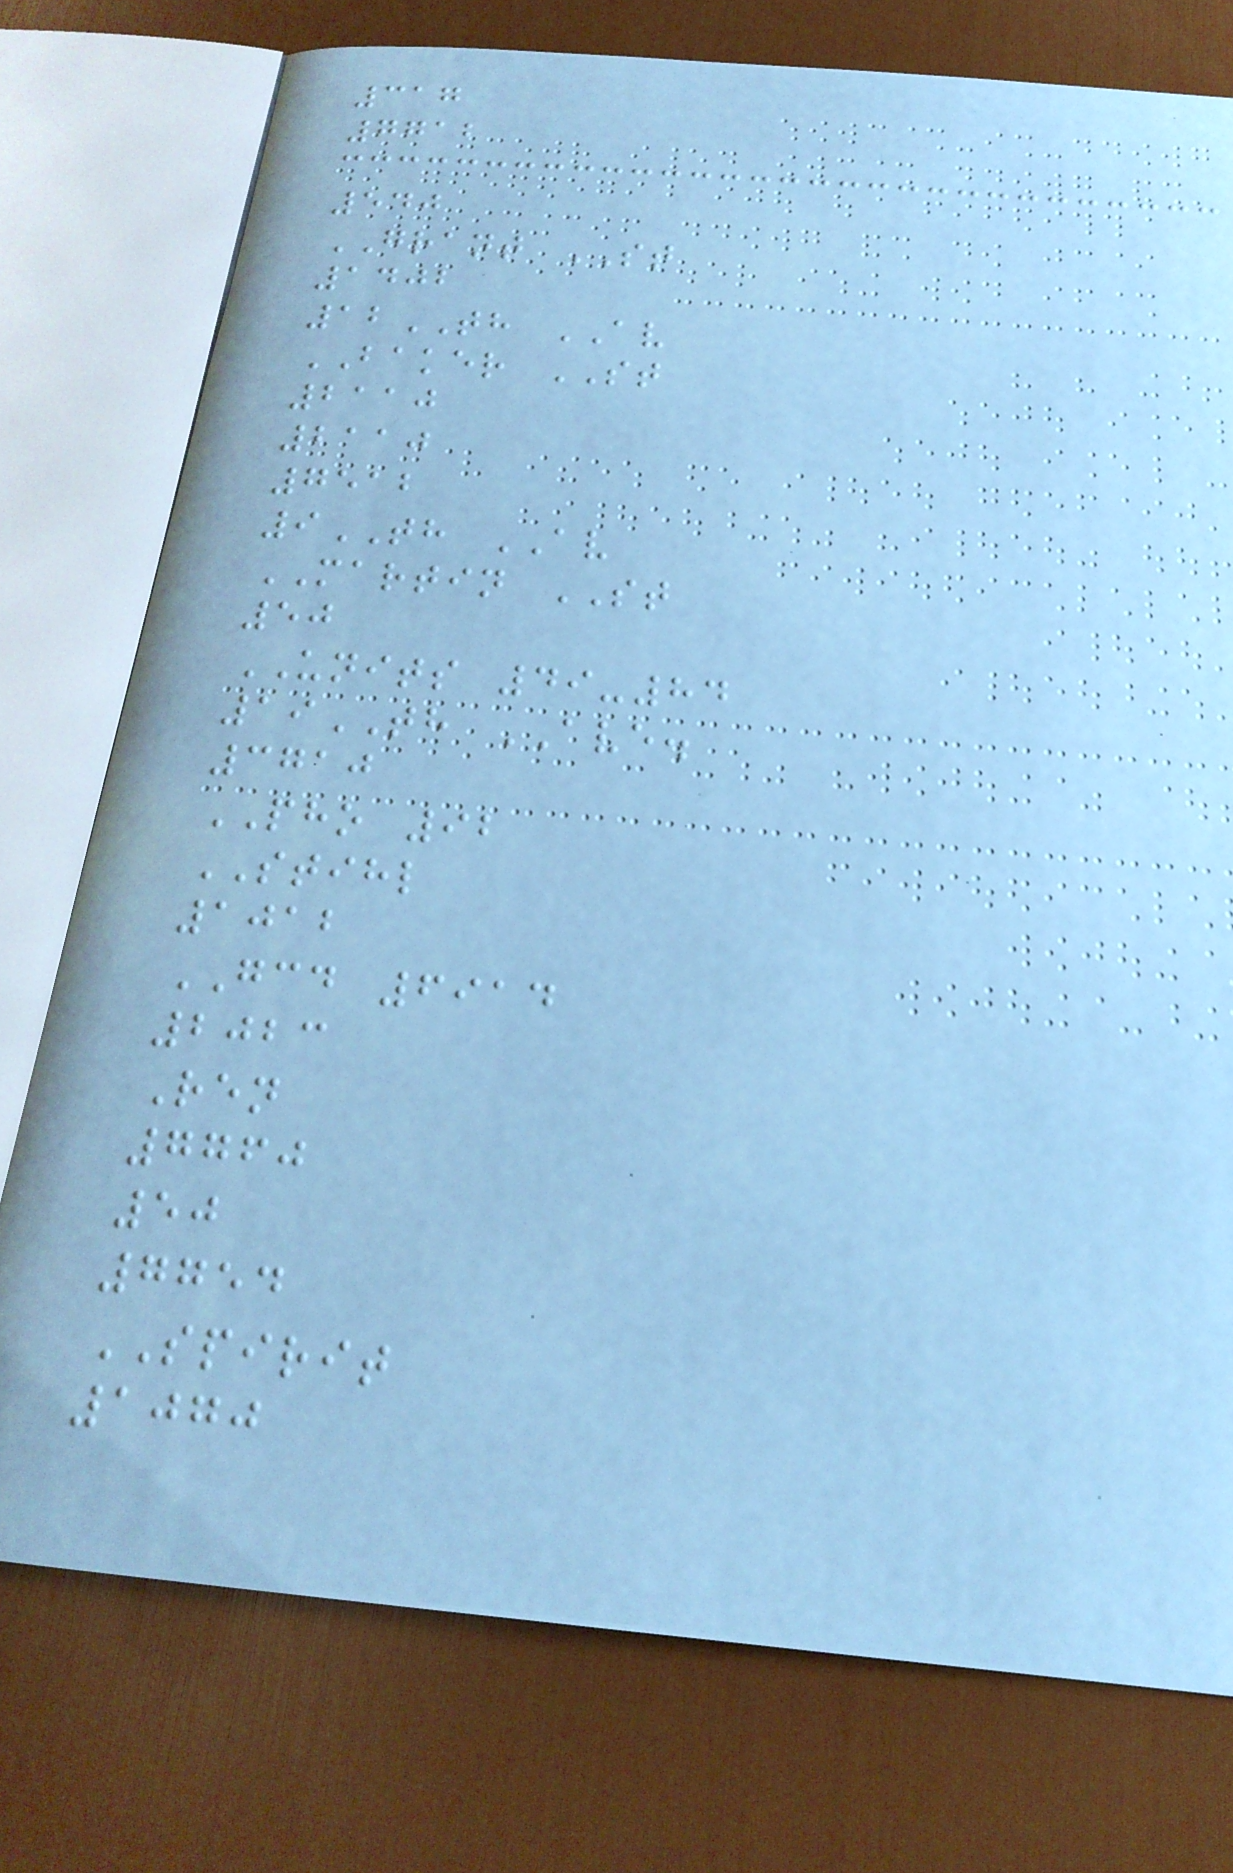317
7712
540
GRANT ST
1402
12TH AV
BAKER ST
2110
2110
7512
9TH AV
MARTIN ST
50
UNITS 49-84
19TH AVE.
3710
PHO 92
STIHL
1012
GCD 6914
2023
Ren
7760
50
7754
SPIRIT
1070
